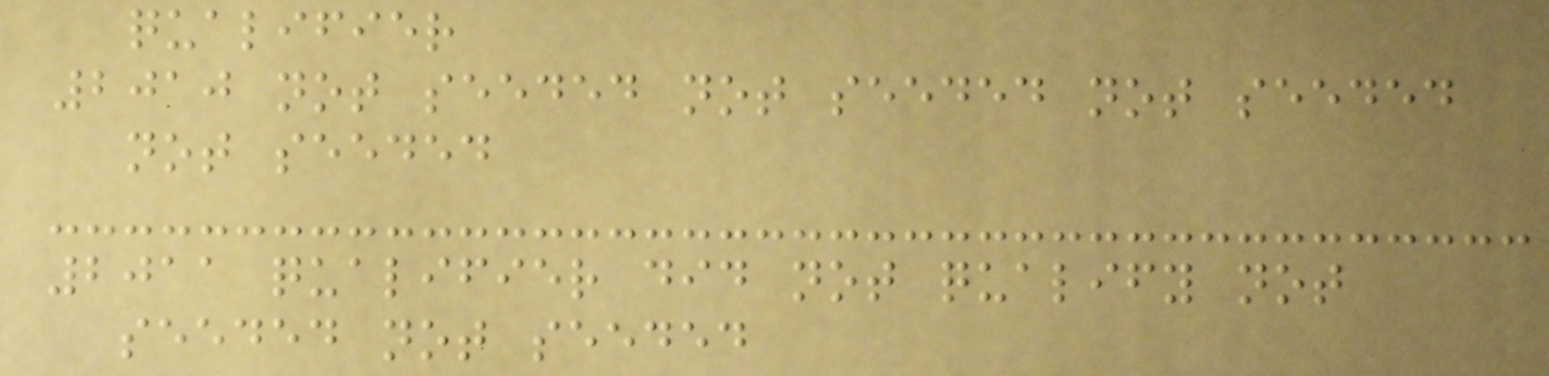qualifier
2010 not seeded not seeded not seeded
not seeded
2011 qualifier did not qualify not
seeded not seeded
